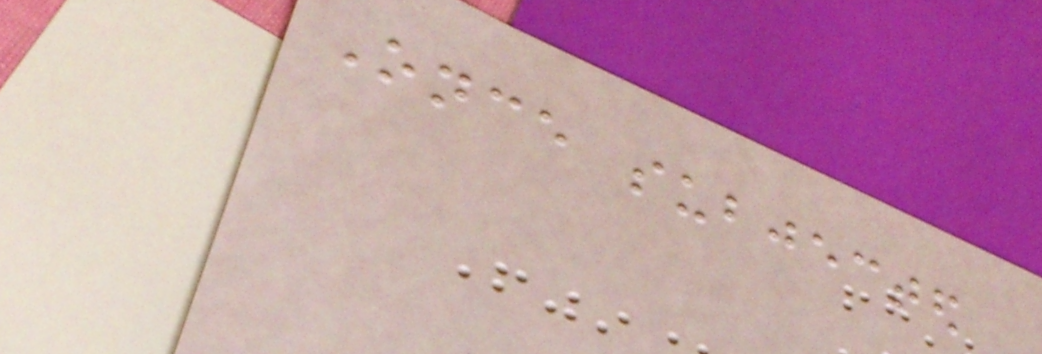Once subjected
